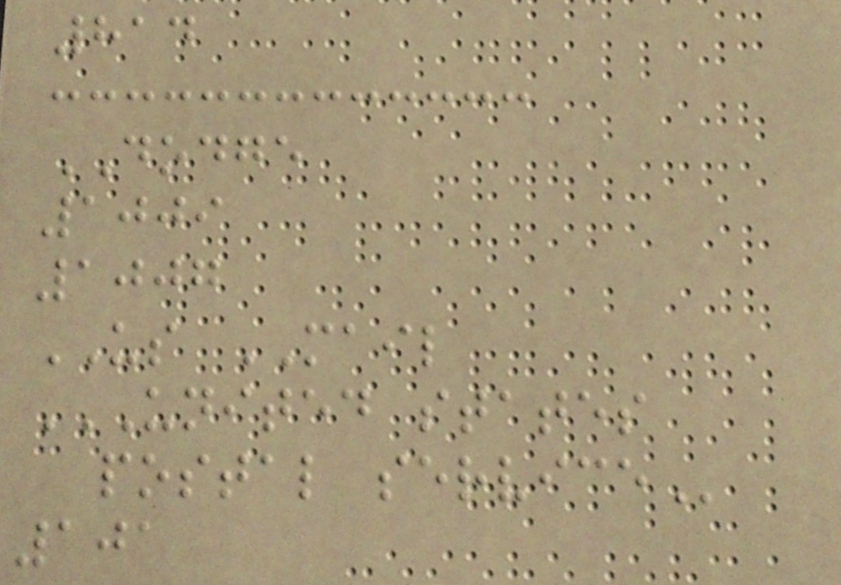814
DODGE
1009
1007
US MAIL
UNITED STATES
POSTAL SERVICE
101
